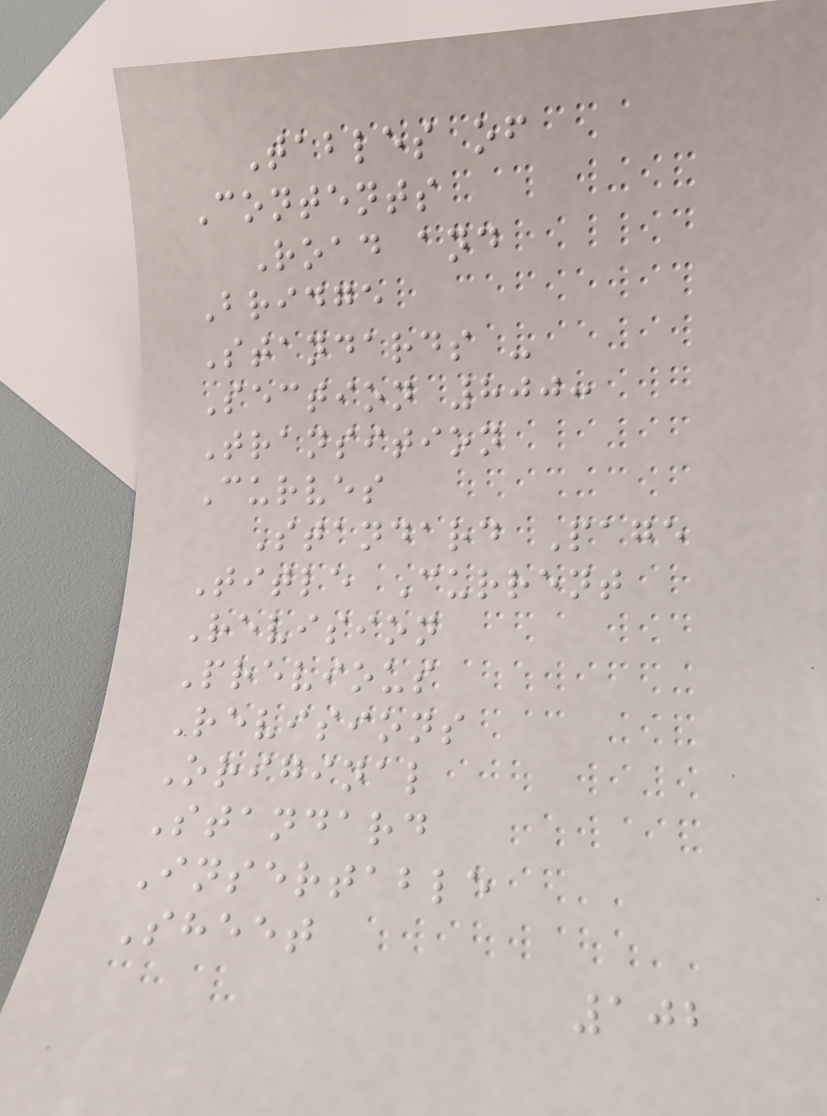Tables of
Contents
Road and
Bridge
Standards -
Section 800:
Transition
Curves
Standard Page
Title Current
Revision
Previous
Revisions
Original
Standard
Insertable
Sheet
102
